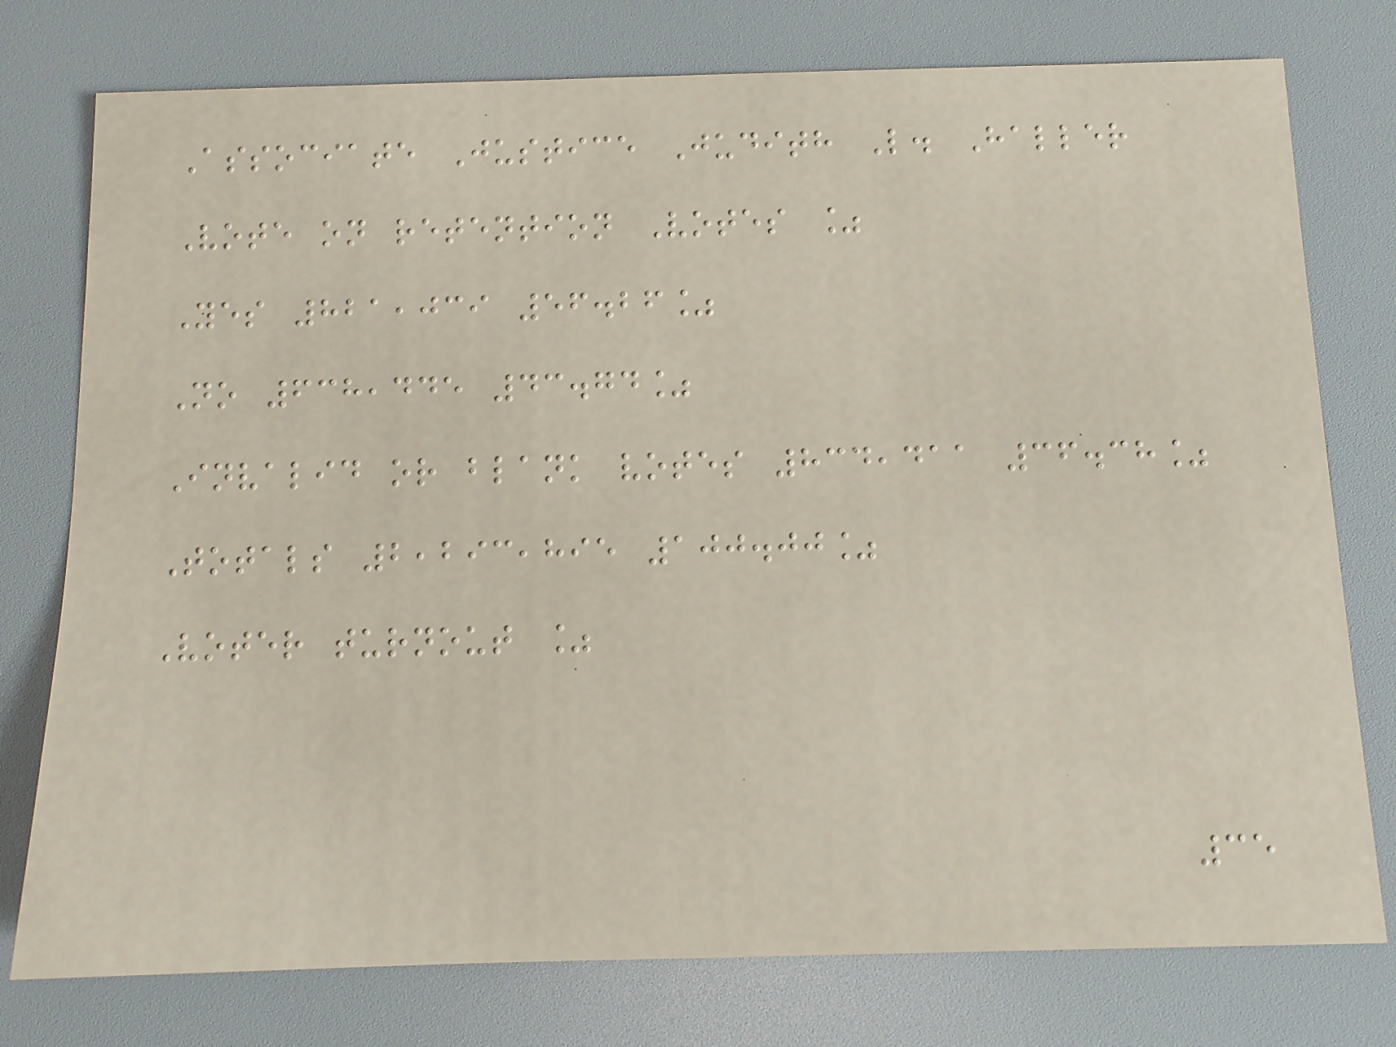Associate Justice Judith L. Haller
Vote on retention Votes %
Yes 821,039 56.26%
No 638,445 43.74%
Invalid or blank votes 834,411 36.38%
Totals 2,293,895 100.00%
Voter turnout %
35
